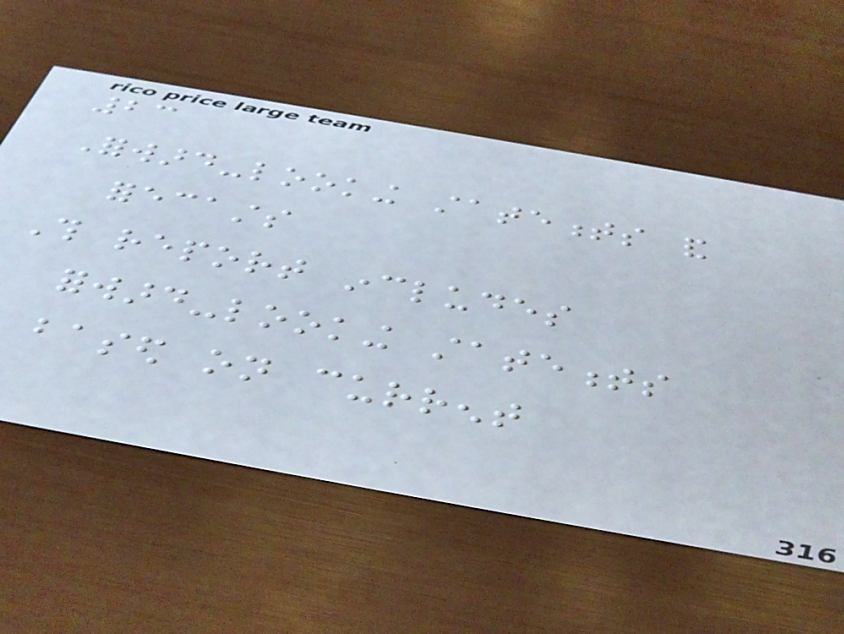23
Forward-looking statements and
forecasts
This report includes
forward-looking statements
based on current
